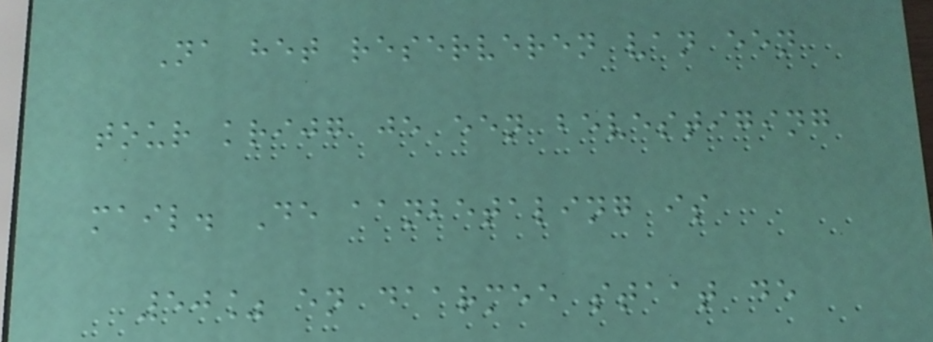Na het reserveren van een
tour krijg je een bevestiging
mail. De aanbetaling is
50% en daarmee staat de
